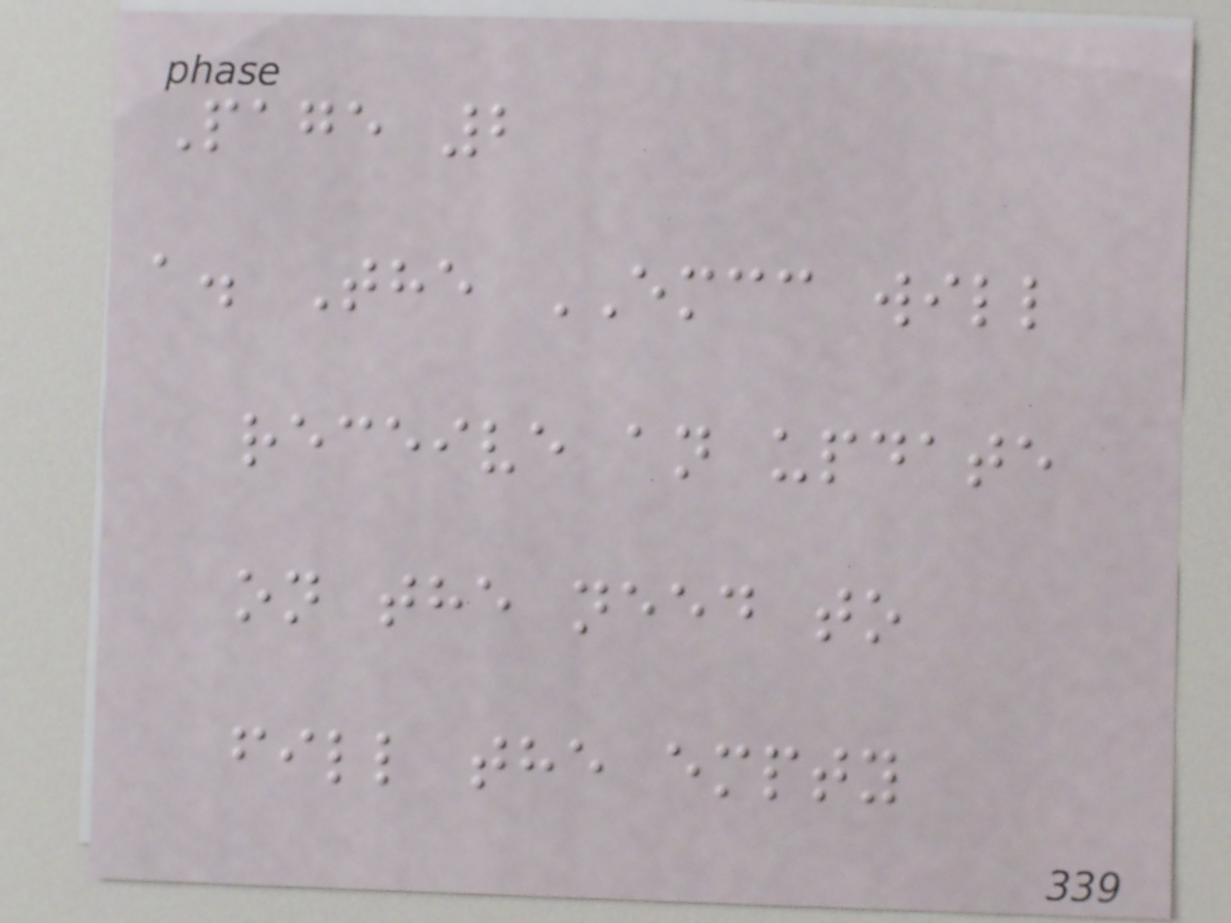Page 2
a. The EMCC will
receive an update
on the need to
fill the empty
